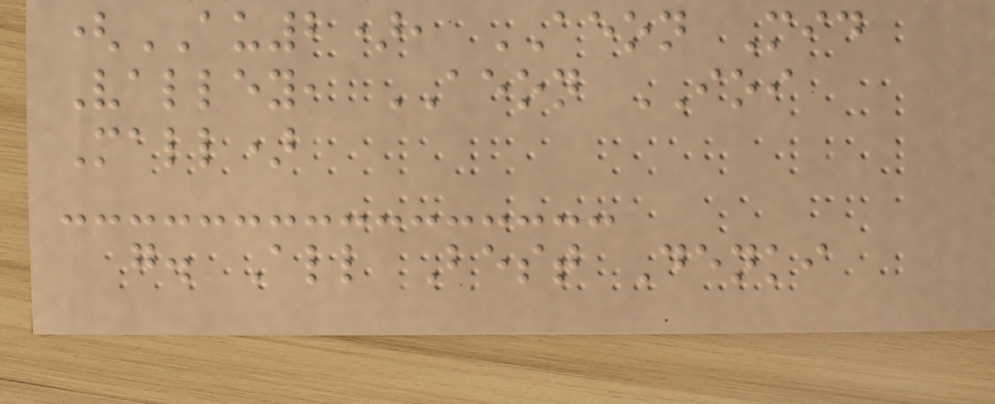(AU2), AEON Mid
Valley, AEON IOI
Mall)
g. All Best Denki
